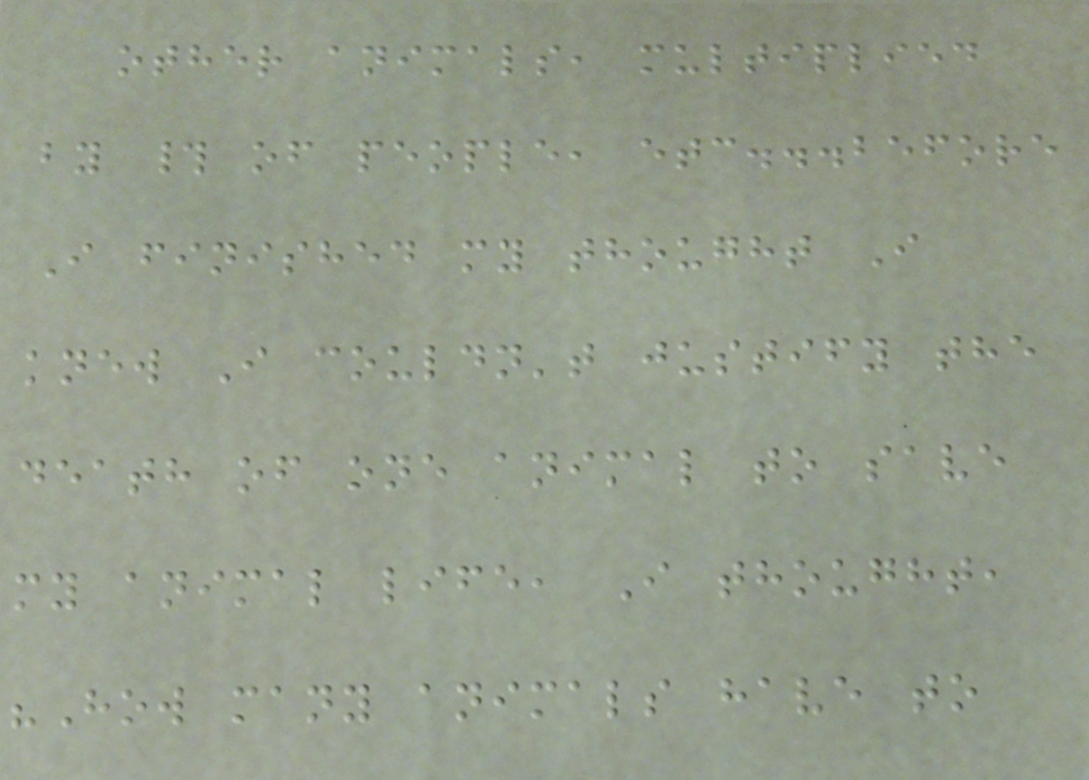other animals, multiplied
by # of people, etc...before
I finished my thought I
knew I couldn't justify the
death of one animal to save
my animal life, I thought,
"How many animals have to
